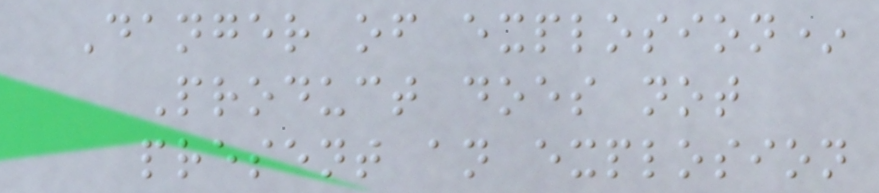Danger of explosion*
Product does not
present an explosion
